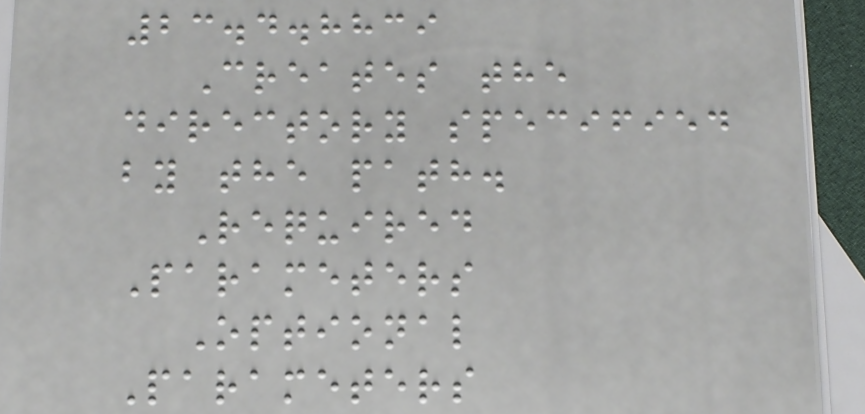23.4.8839
Creates the
directory specified
by the path.
Required
Parameters
Optional
Parameters
